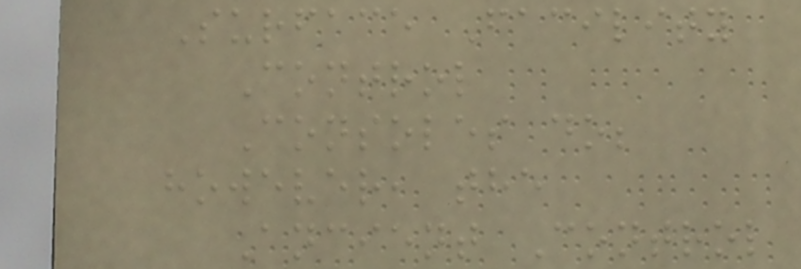Surface Facility
Control
Consoles do;
however, the
Ancient Control
